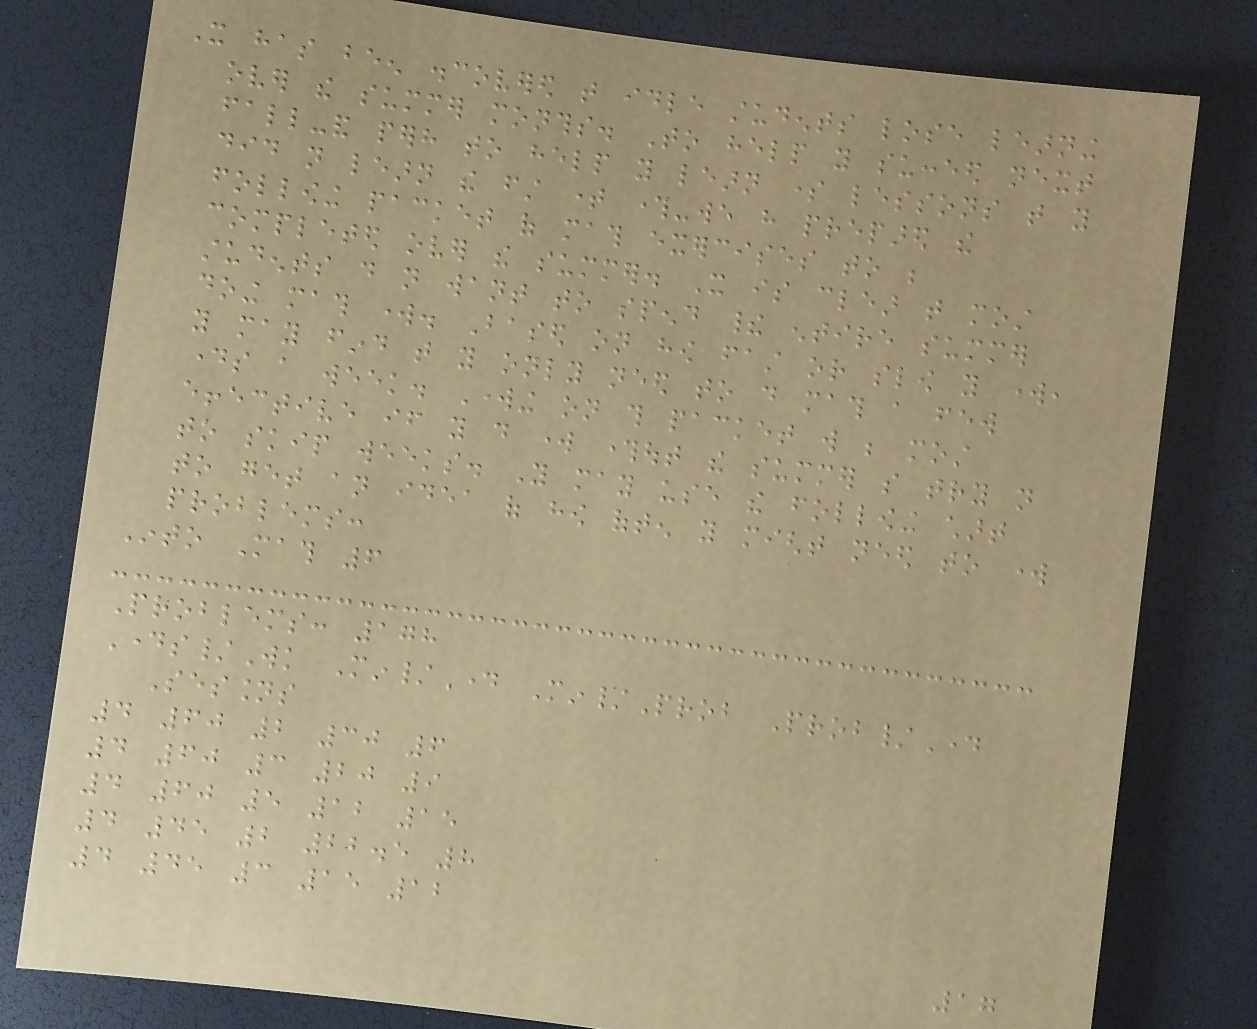It has been discovered that idle students lose learning
over the summer months. To help you succeed next
fall-and perhaps to help you learn some lessons that you
did not learn the first time through-we have prepared the
following packet of math exercises to be
completed over the summer. It is clear that most
students do not want to spend their entire summer
doing math work. Based on how fast or slow you work,
you may find that you only need to do math a few
days a week. Working on this packet will be most
effective if you do work throughout the summer so try not
to skip weeks. You may use the following chart
to get an idea of how often you might need to work
problems:
Into Math 6
Problems: 178
Days/Wk Min/Day Min/Prob Prob/Day
Sessions
4 60 2 30 6
4 60 3 20 9
4 60 5 12 15
4 45 2 22.5 8
4 45 3 15 12
17
